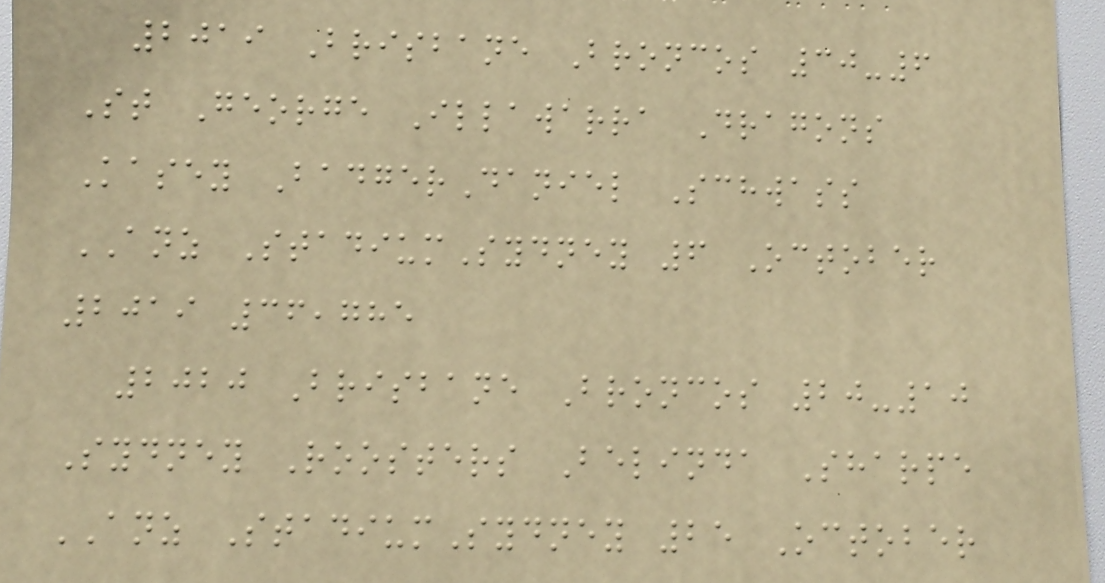2019 Brisbane Broncos 30-6
St George Illawarra Dragons
Kasey BadgerDaniel Schwass
ANZ StadiumSydney 6 October
2019 36,785
2020 Brisbane Broncos 20-10
Sydney Roosters Belinda Sharpe
ANZ StadiumSydney 25 October
